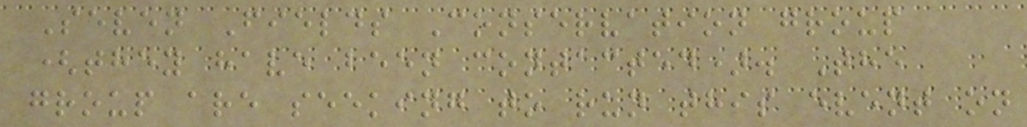Seven Fields Conservation group
(they have been contacted). The
group are seeking to run this event on
